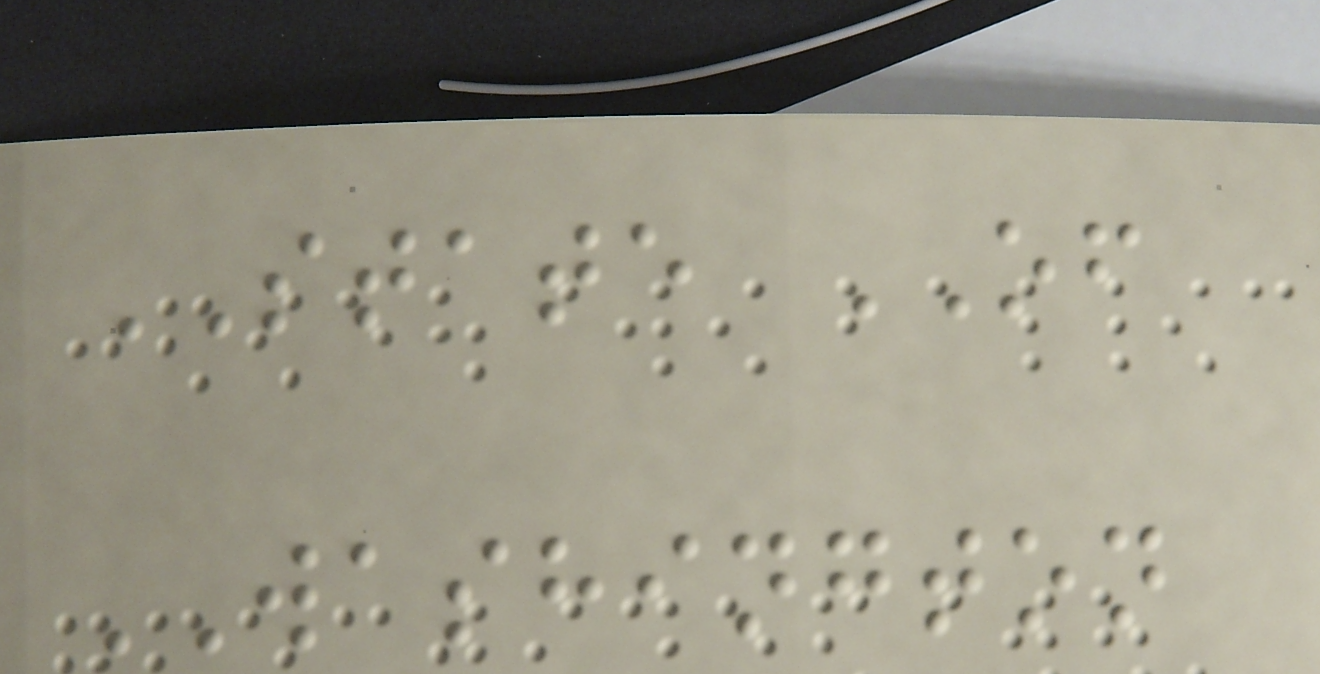STATE OF
WASHINGTON
